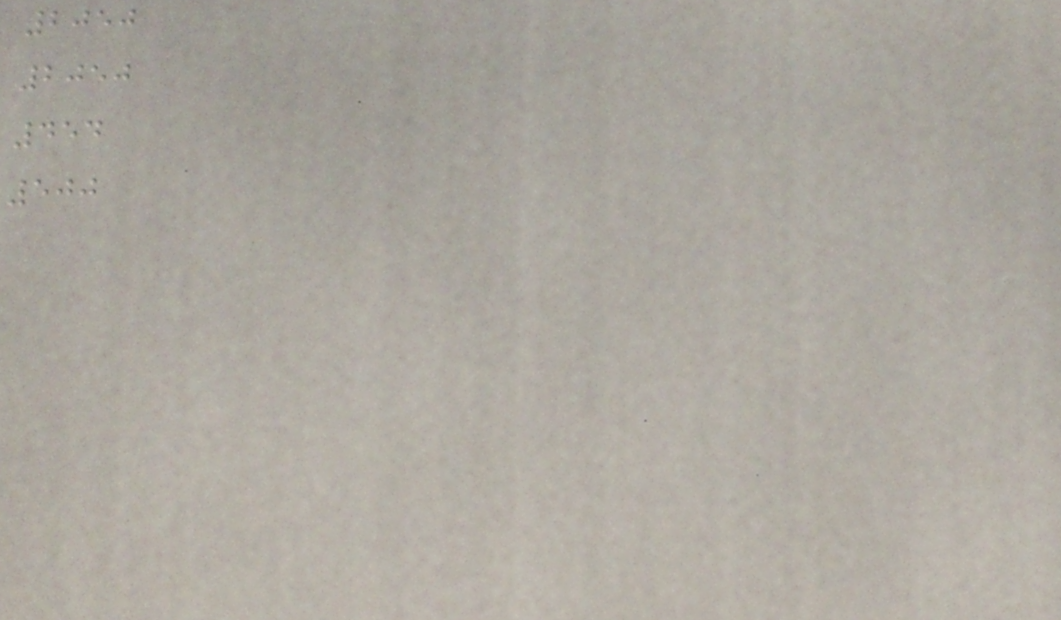2050
2050
454
500
